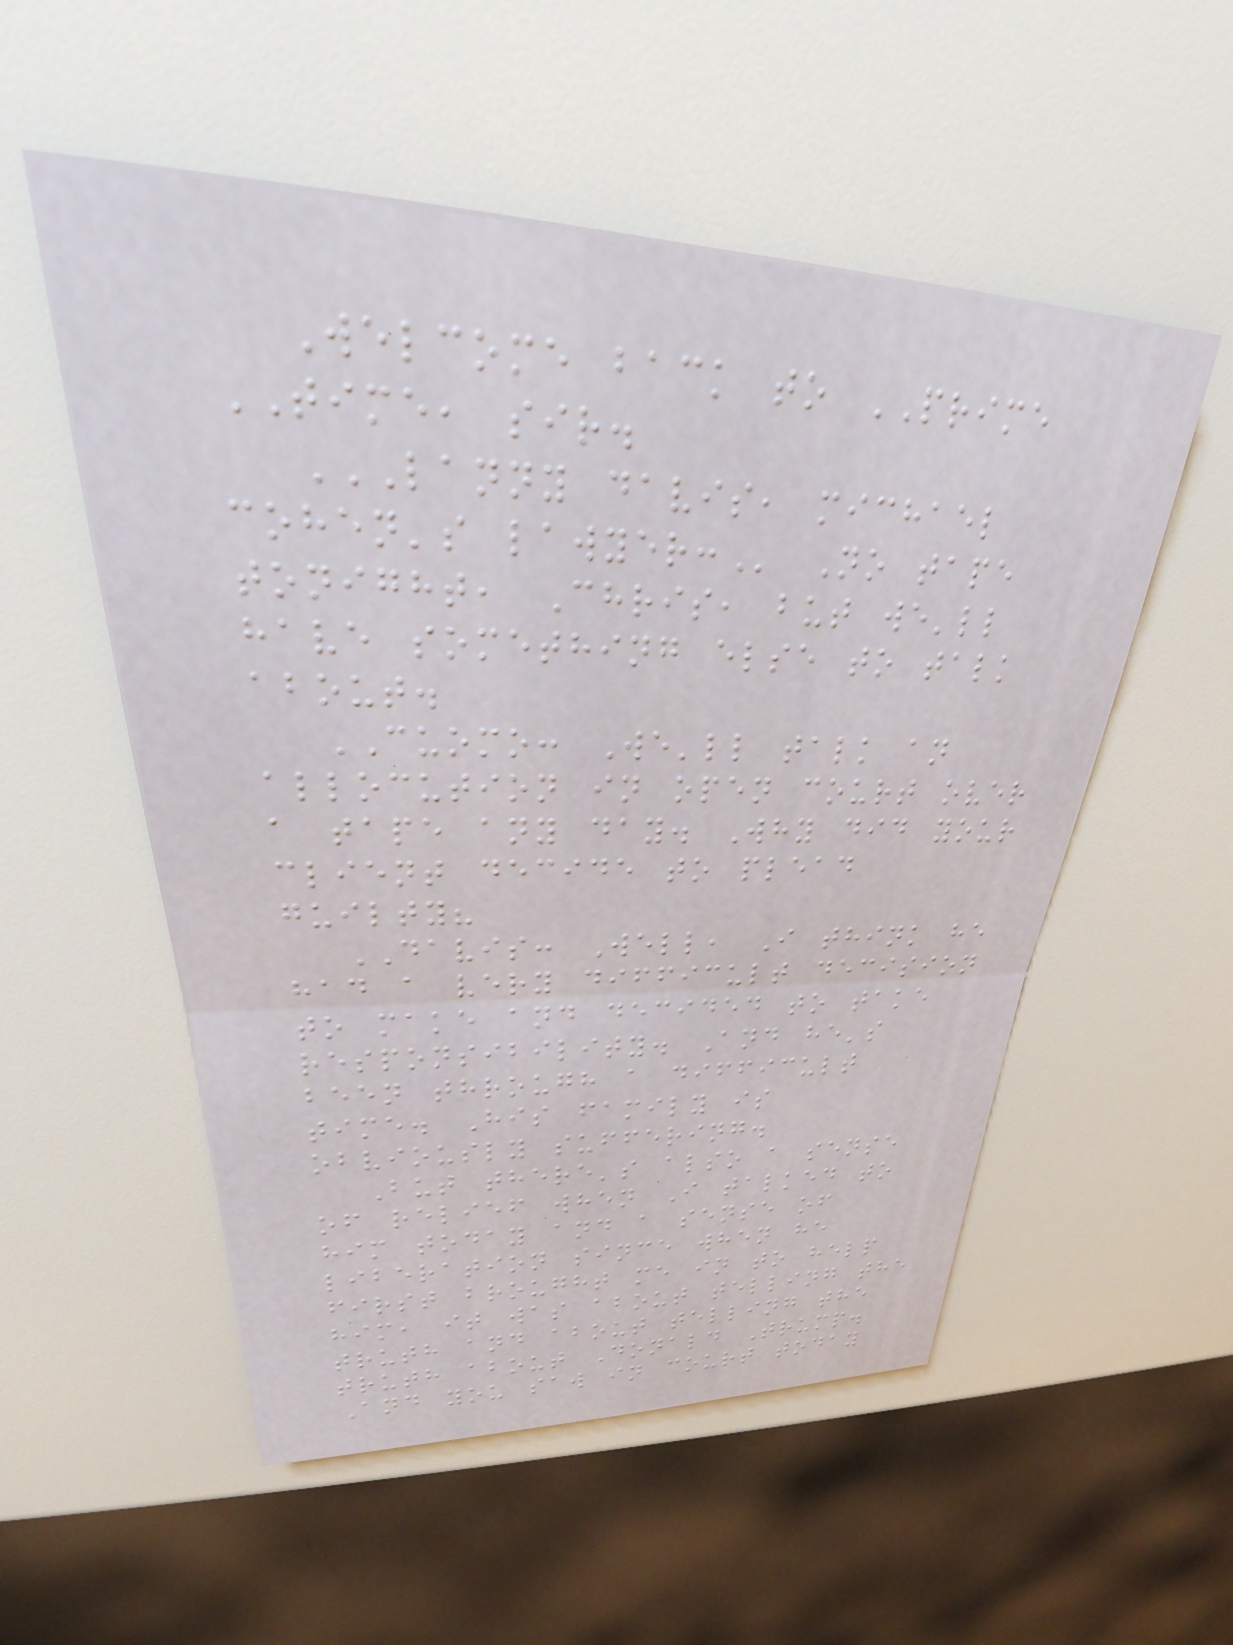Welcome back to PRIME
TIME, sir.
LANNY DAVIS, MICHAEL
COHEN'S LAWYER: No tape
tonight, Chris, but we'll
have something else to talk
about.
CUOMO: We'll talk an
allocution in open court over
a tape any day. Why did your
client decide to plead
guilty?
DAVIS: Well, I think he
had a very difficult decision
to make and decided to take
responsibility. And he's
been through a difficult
time. His family is
obviously suffering.
But there's also a sense
of relief when I talked to
him today and a sense of
liberation since when he
first brought me in to help
him, it was about telling the
truth and about telling the
truth about Donald Trump.
And you saw in court today
